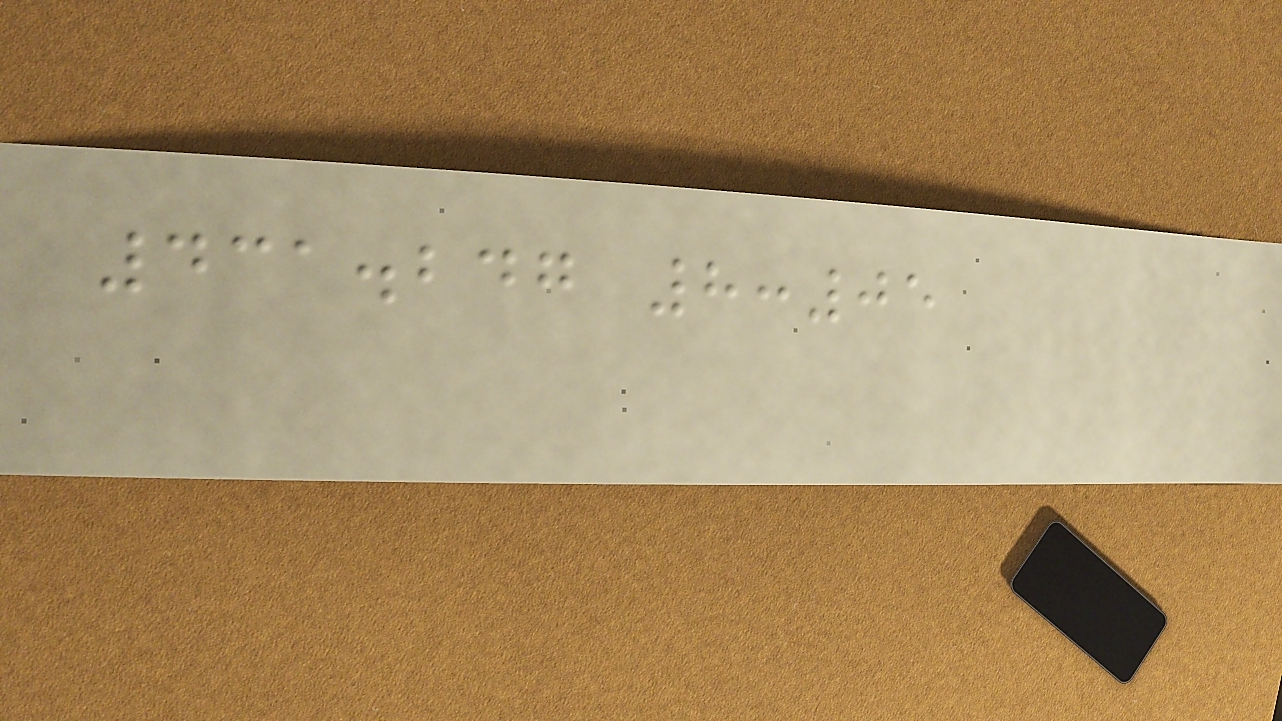431.247 8:05
